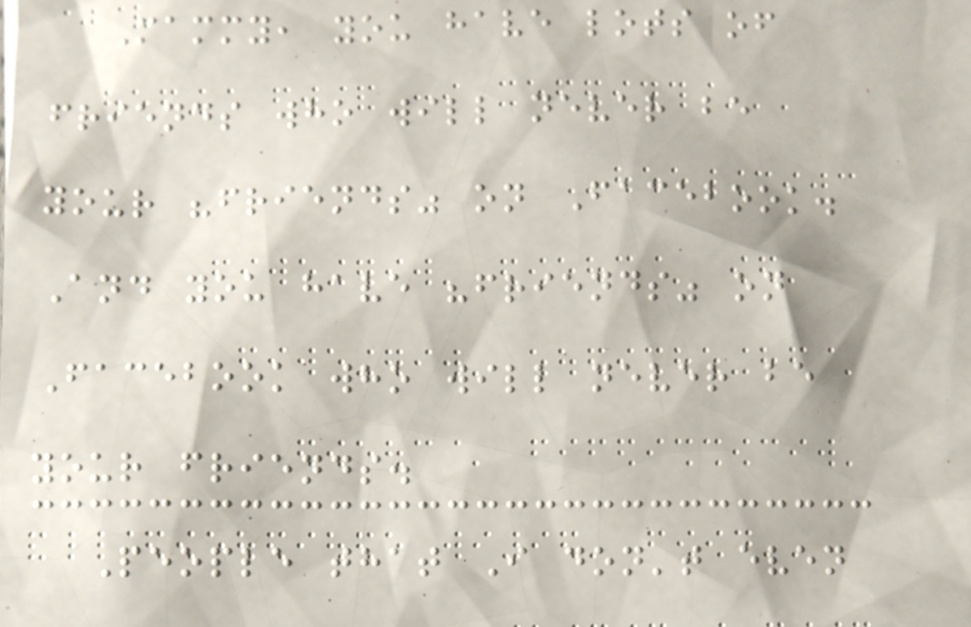Mammy, you have lots of
friends who will never be
your "friends" on Facebook.
And you have "friends" on
Facebook who will never be
your friends.
People that I don't even
